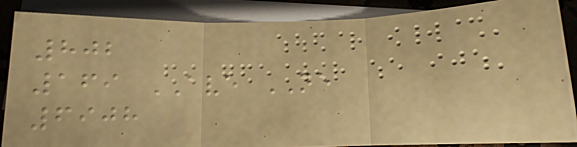802
169 AVE NE
6908
